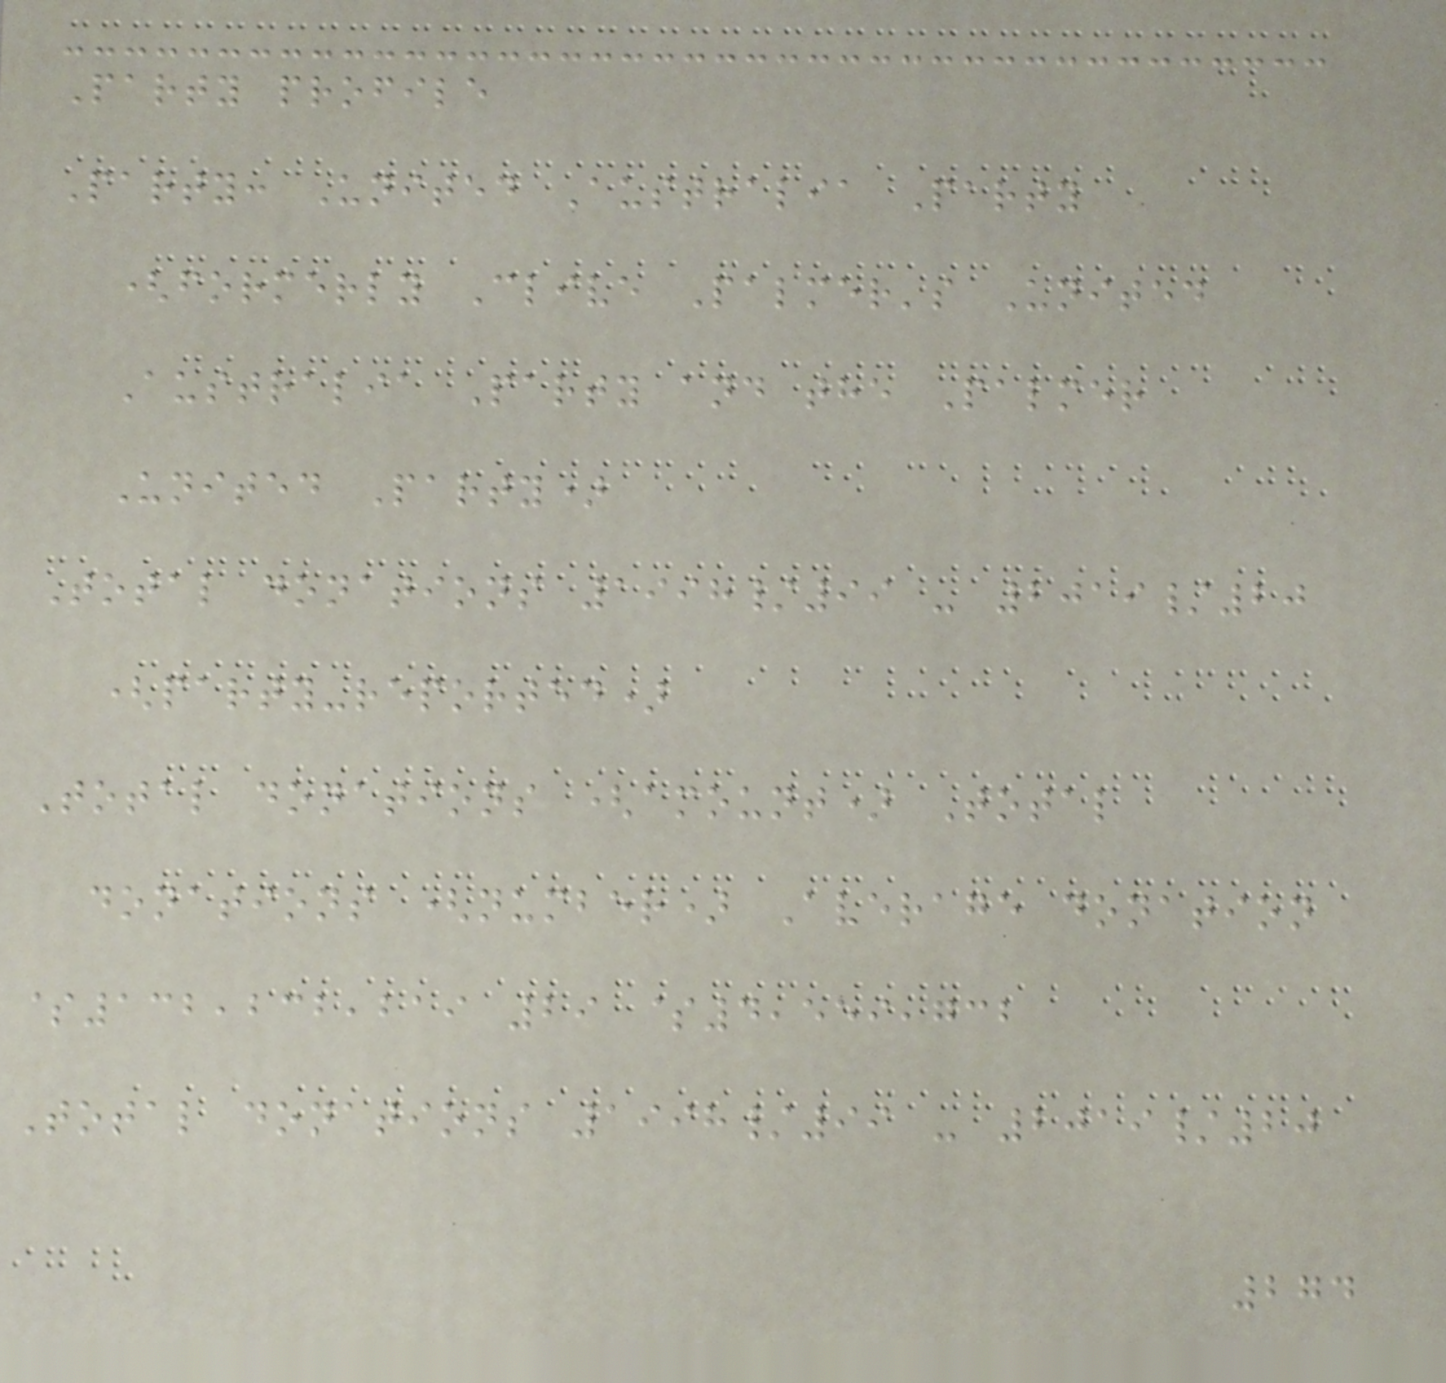Party profile
Party: United Australia Party
(formerly Clive Palmer's United
Australia Party and the Palmer
United Party)
Total donations 1998/99 - 2019/20
(party-reported)
Total donations (amount) Total
donations (number) Average donation
$132,232,219 29 $4,559,732
Total donations 1998/99 - 2019/20
274
